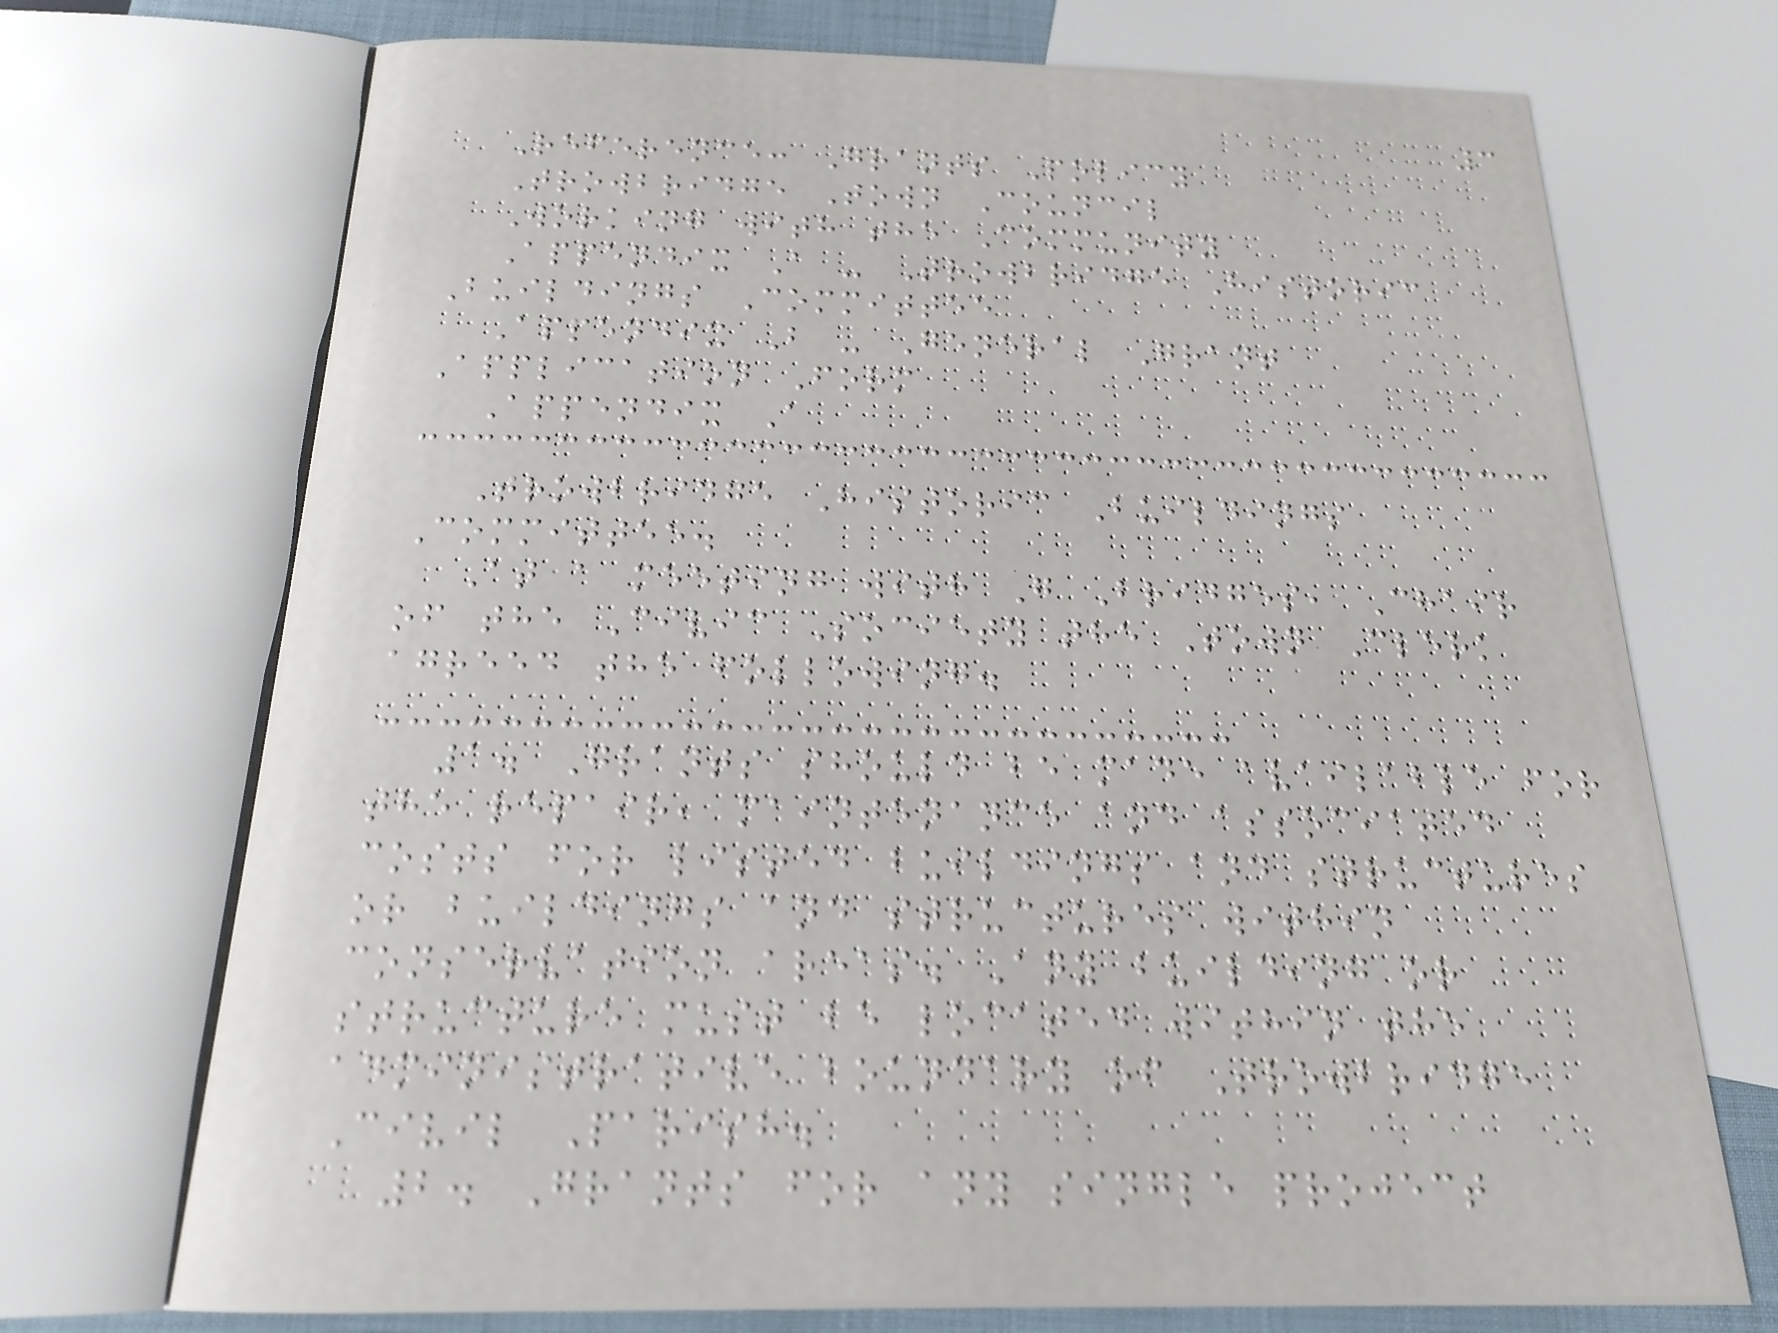3
Reference: Grants Policy
Trowbridge Town Council
Working with the Community
Appendix A - Trowbridge Historic
Buildings Committee
Appendix B - General Grant
Application Form
Appendix A
Trowbridge Historic Buildings
Committee.
At a meeting with G Bridges, Chair
of the Civic Society the Town Clerk
agreed the following.
1. Grants should be made available for
the repair, maintenance and associated
costs for listed buildings and structures
or buildings and structures within
conservation areas. Any building or
structure must be located within the
administrative boundary of Trowbridge
Civil Parish.
2. Grants for any single project
